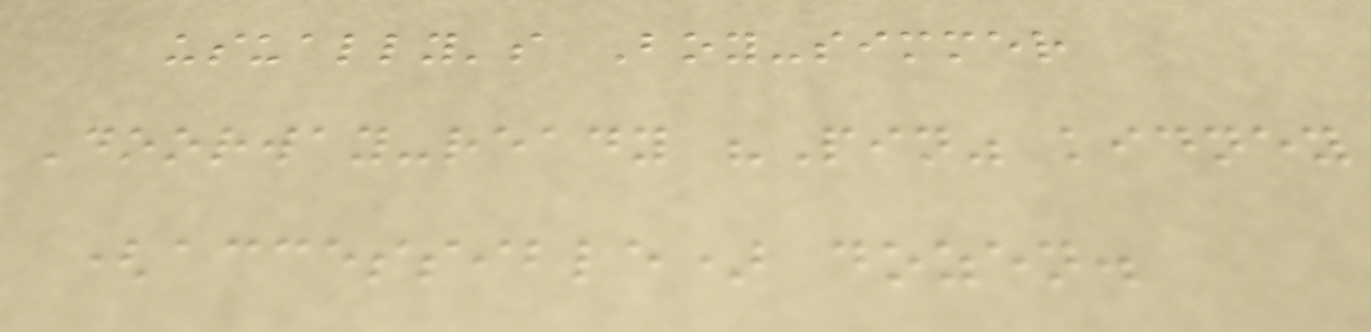usually's Boy-simmer
Doorway-ready "Pin" kidney
(accessible) dozen.
